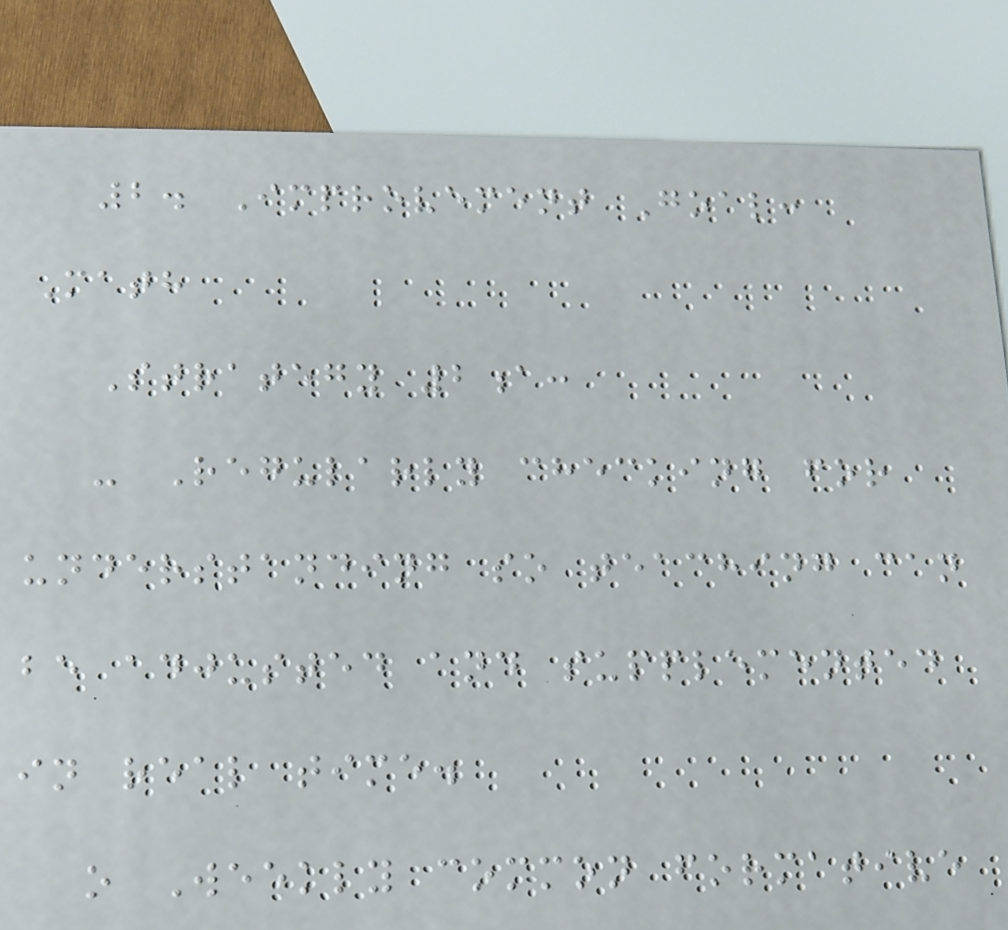2. Improvement Goal:
Math
Strategy 2a:
- Regularly checking for
understanding so teaching can
be adjusted and supplemented
in real time.
o Weekly common formative
